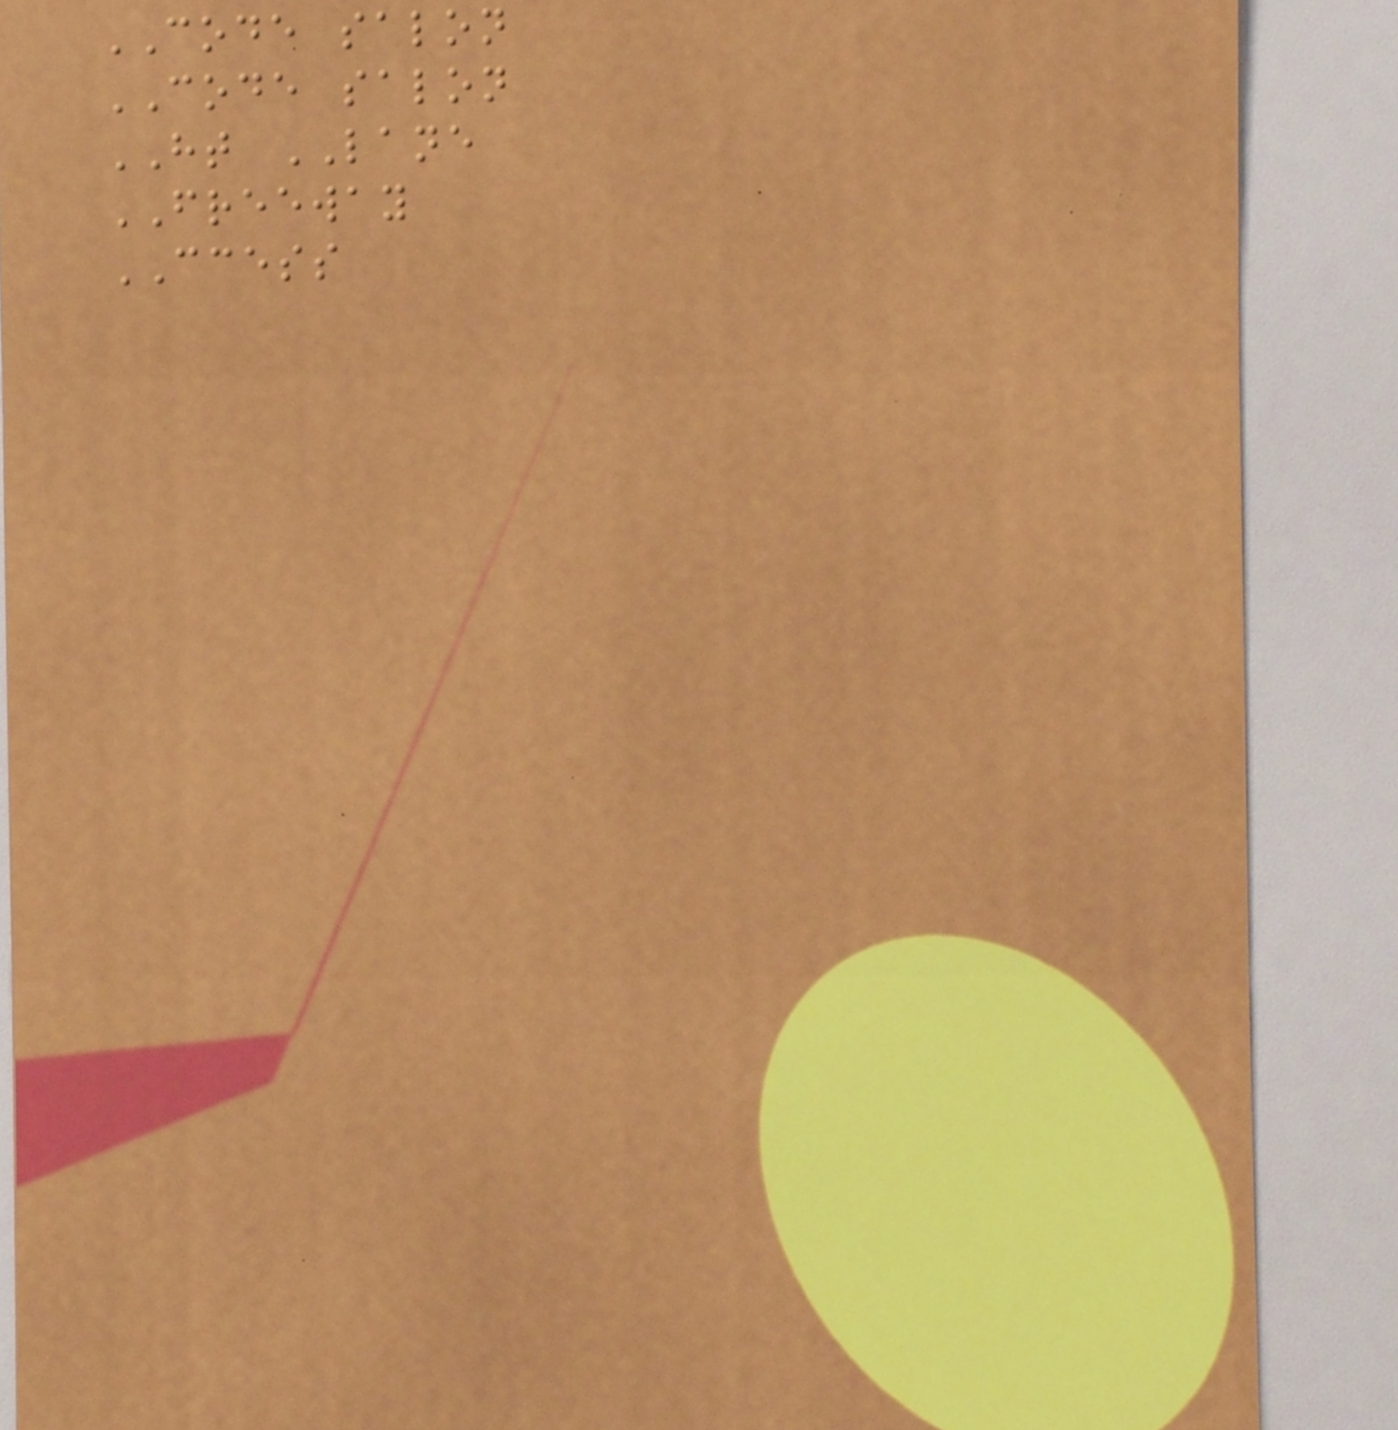CODE salon
CODE salon
HT LANE
FREEWAY
CCESS
